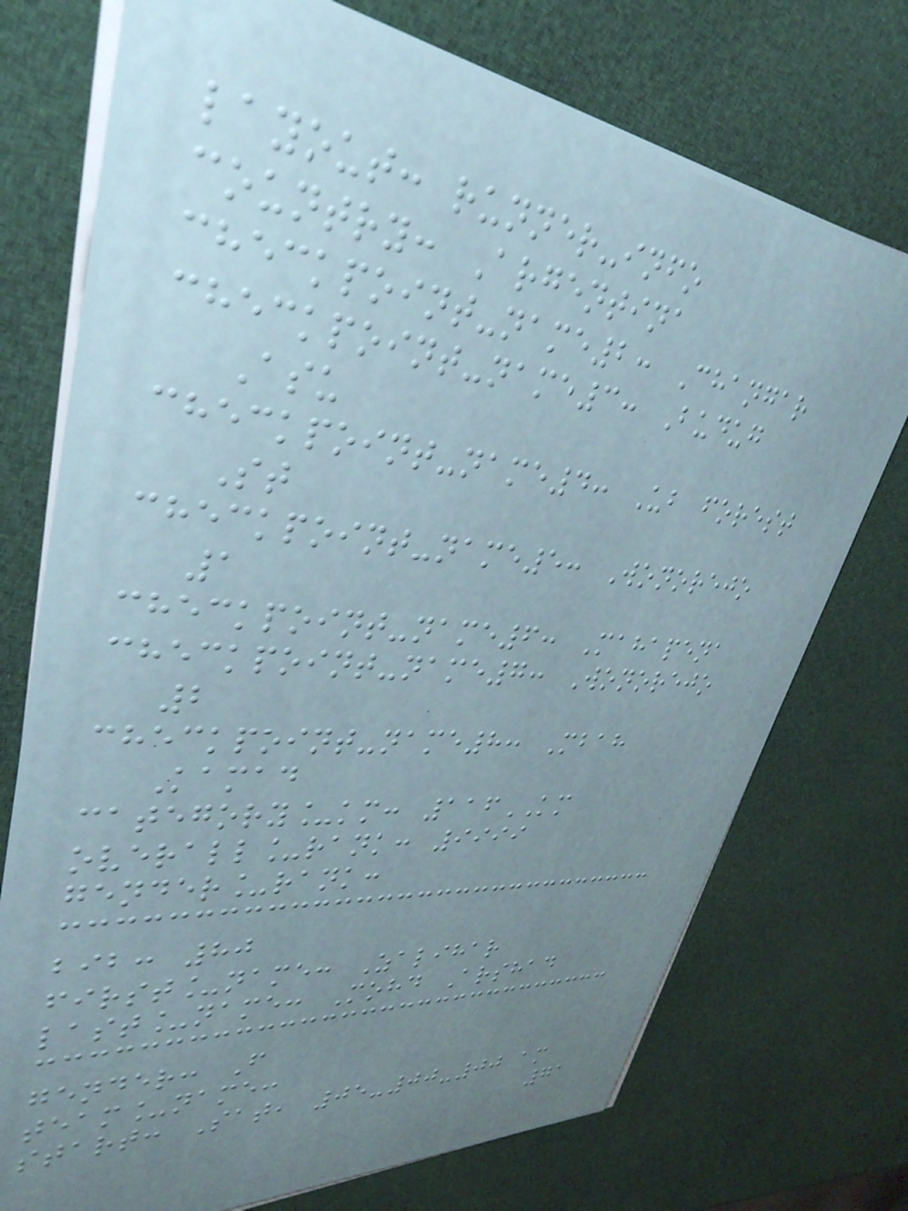layout: runner-info
country: Argentina
checkpoint-name2: Changar
checkpoint-name3: Budug
Asu
checkpoint-name4: Ub forest
St
checkpoint-name5: Wonorejo
1
checkpoint-name6: Mahapena
checkpoint-name7: Wonorejo
2
checkpoint-name8: Mbah
Kamad
category_km: 116KM
overall_rank: 9999
gender_rank:
bib: 80
first_name: Zalihar
last_name: Mohd Arshad
gender: F
team_name:
start: Sat, 05-00-00 am
71
